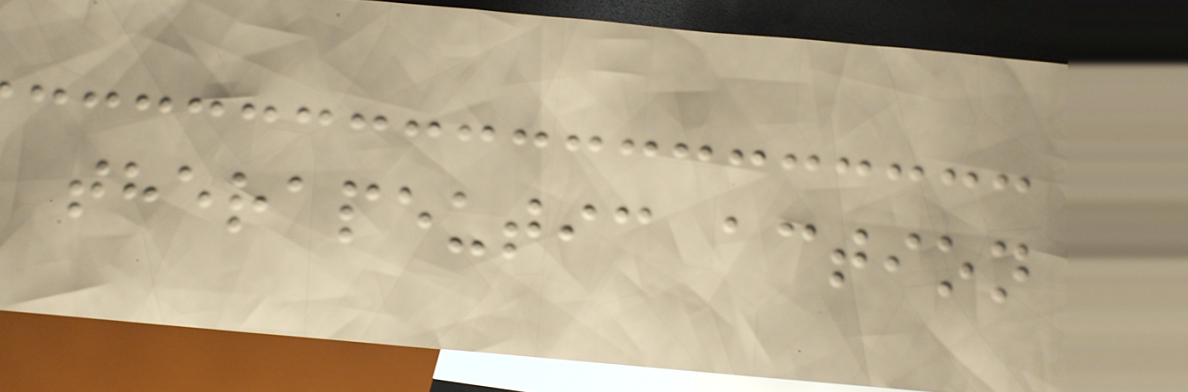therapeutic action
